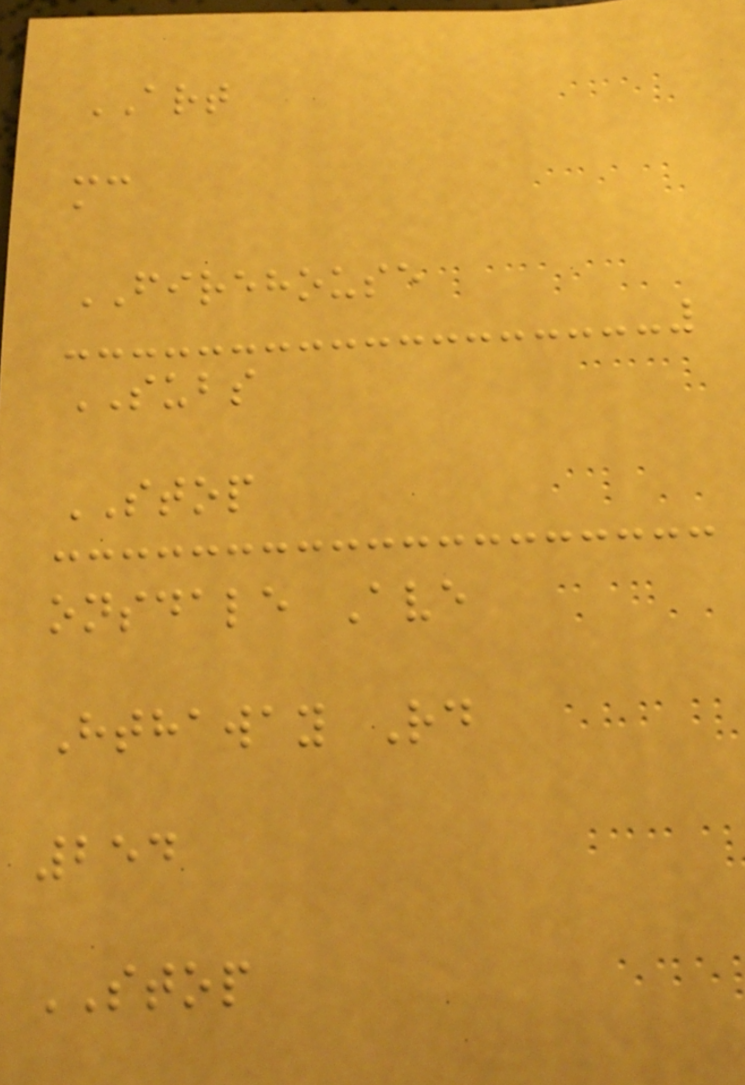ART
mc
FIREHOUSE
SUBS
STOP
onsdale Ave
Hthaway Rd
254
STOP
